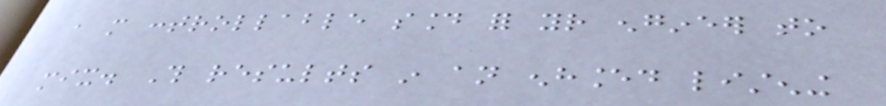a more controllable sound for your engineer to
mix. This results in an enhanced listening
